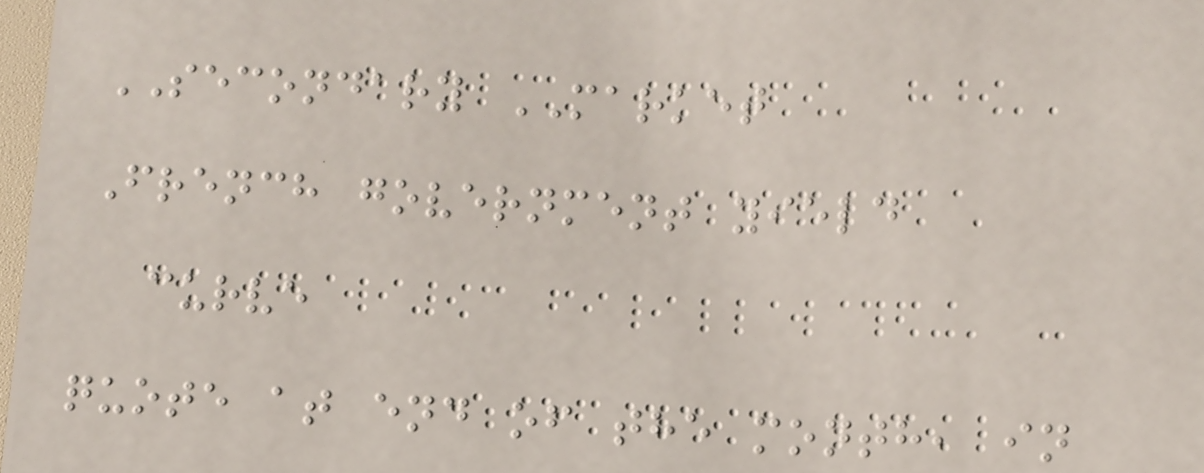SECONDARY MARKET
French government yield
curve
quote at end of the month, in
